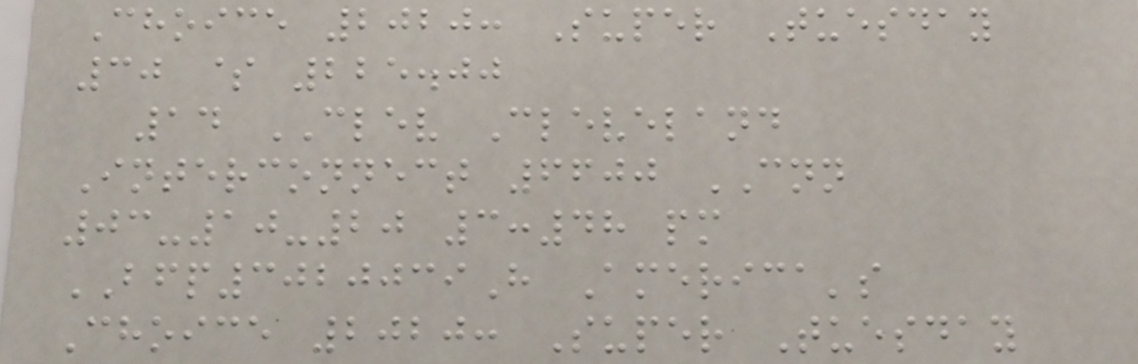Choice 2020: Super Tuesday
30 $ 225.00
14 CLEV Cleveland
Interconnect 6600 CNN
03-10-20 3:48 pm
BFP3020039H America's
Choice 2020: Super Tuesday
